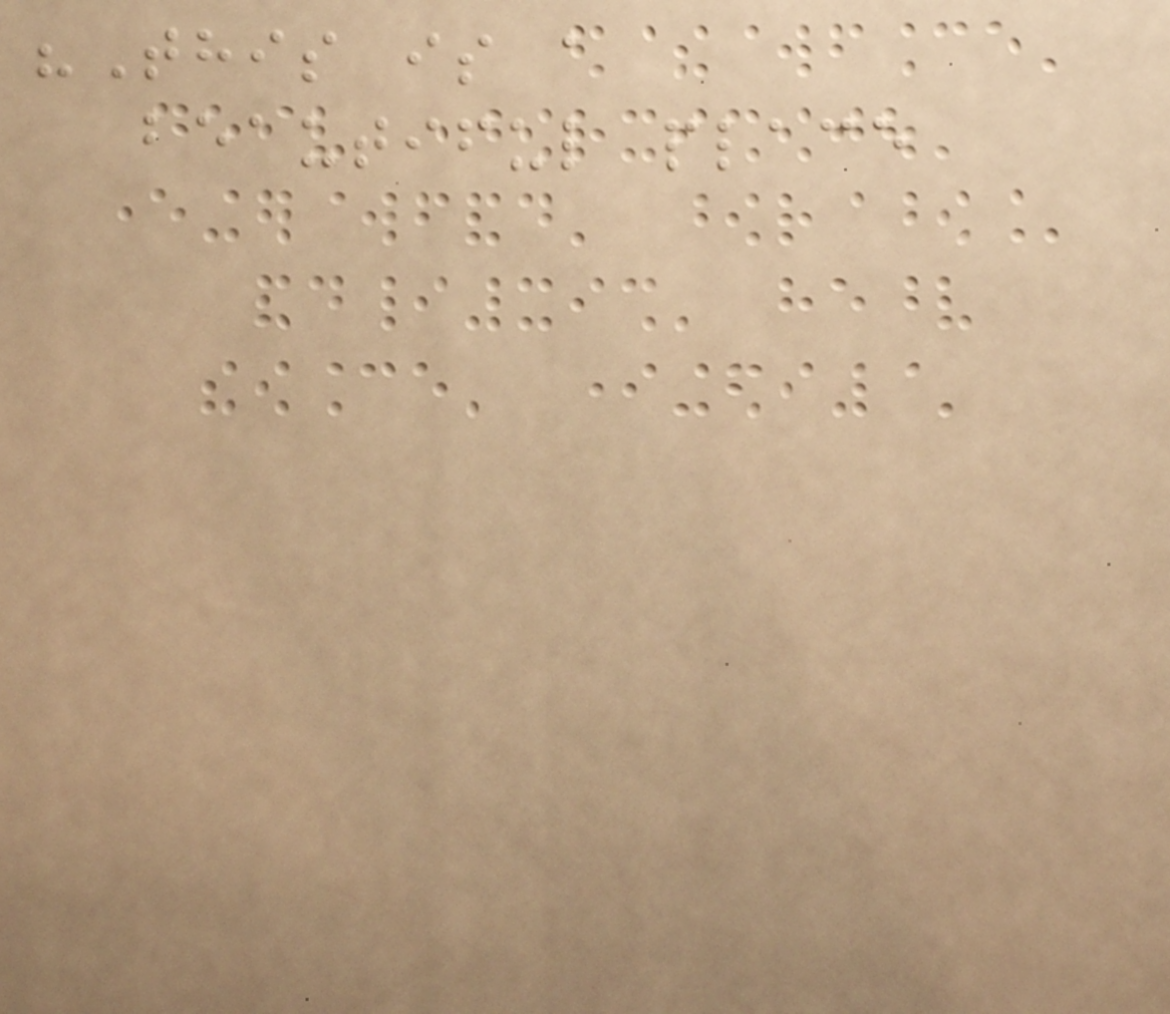"This is a
beautiful place
